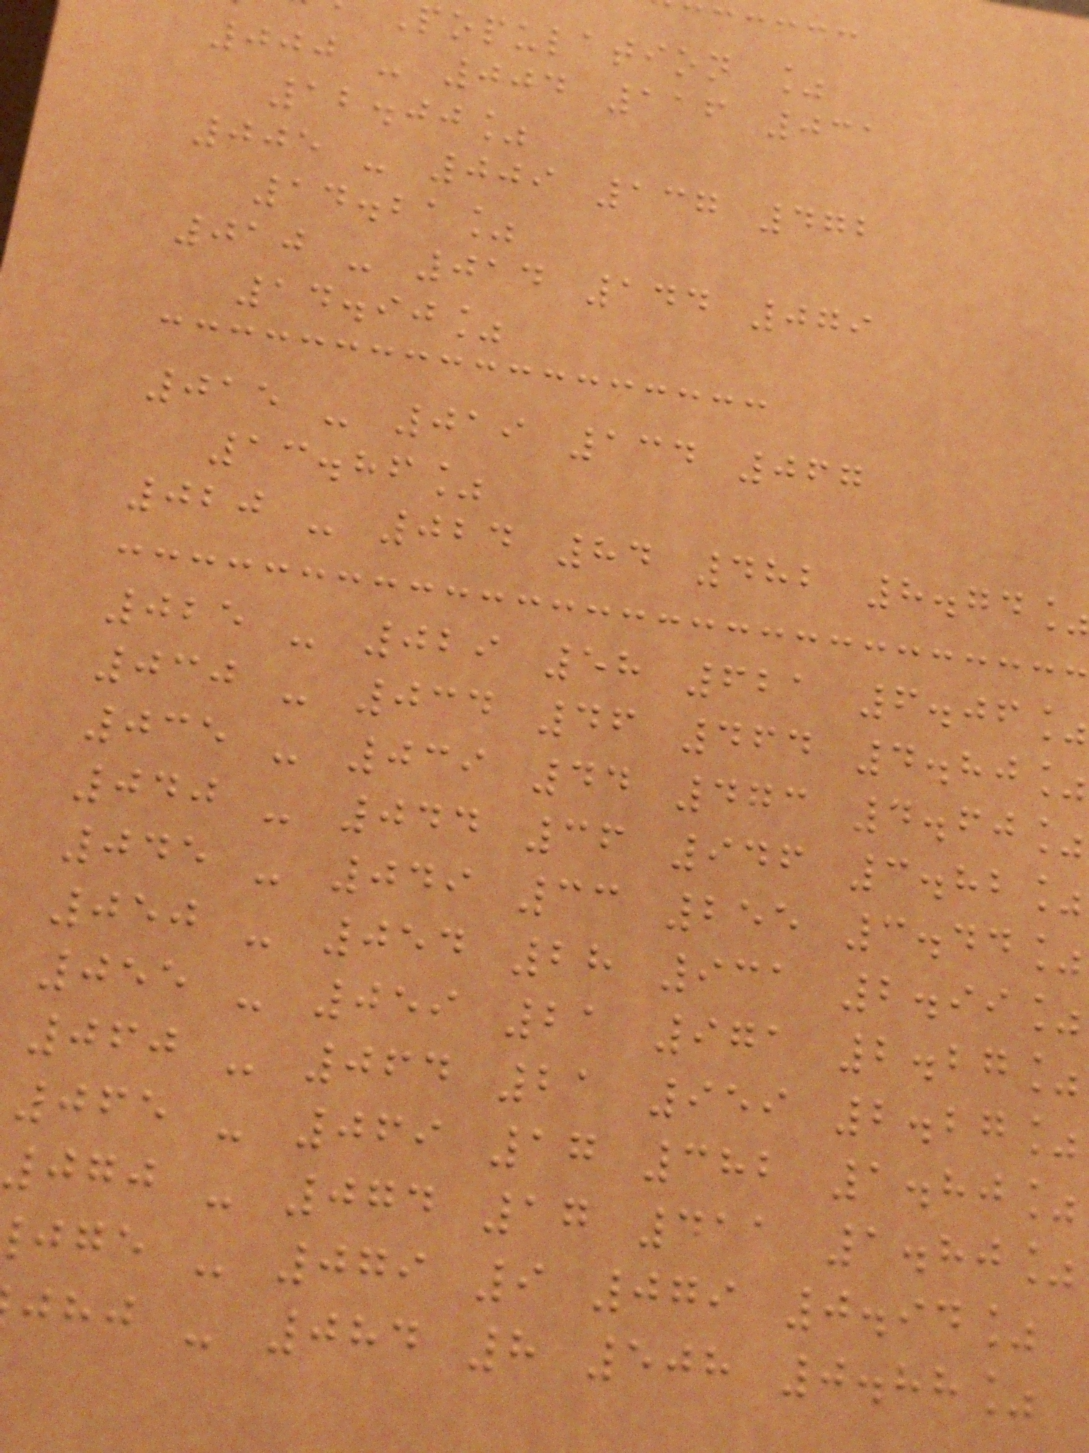population %
000 - 004 116 031
12.00%
005 - 009 137 472
14.21%
010 - 014 144 079
14.90%
015 - 019 134 067
13.86%
020 - 024 84 482 8.74
025 - 029 58 621 6.06%
030 - 034 46 464 4.80%
035 - 039 44 473 4.60%
040 - 044 36 946 3.82%
045 - 049 33 255 3.44%
050 - 054 28 931 2.99%
055 - 059 21 971 2.27%
060 - 064 21 959 2.27%
065 - 069 17 382 1.80%
070 - 074 17 411 1.80%
jge - 079 9 079 0.94%
jhj - 084 8 508 0.88%
